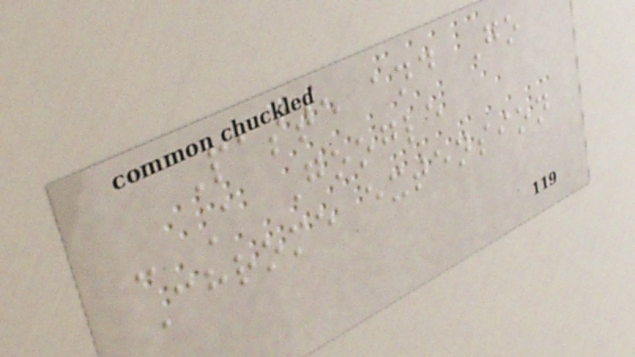Paste and Go
- A Google
Chrome extension
